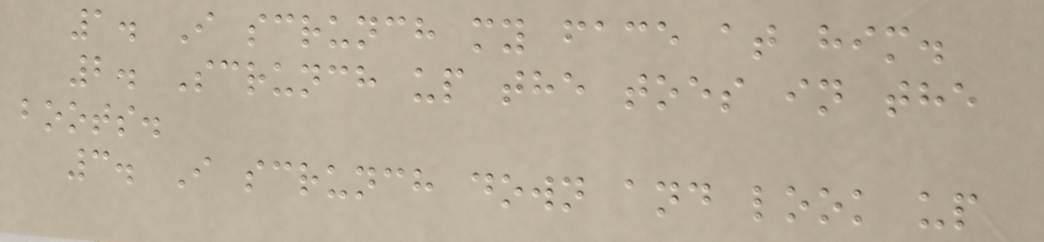1. I scrunch my face at him.
2. Scrunch up the toes in the
boots.
3. I scrunch down and look up
